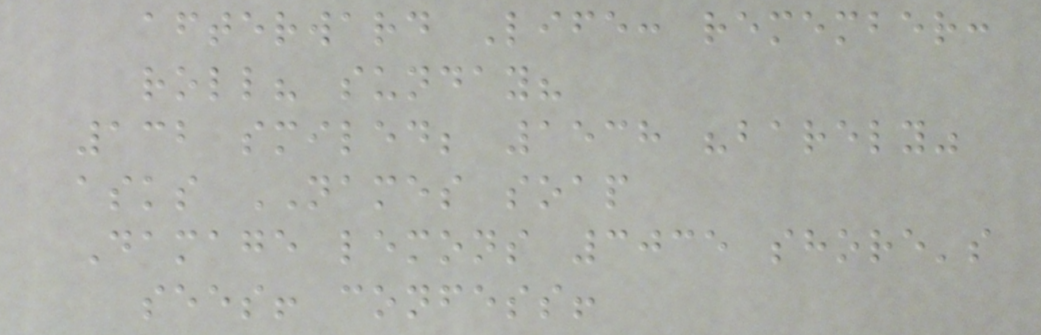afterward Life: remember:
roll? sunday?
132 smiled; 1538 "barely"
asks NAMES soap
Damage lemons 3035 shore's
sees! confess!
